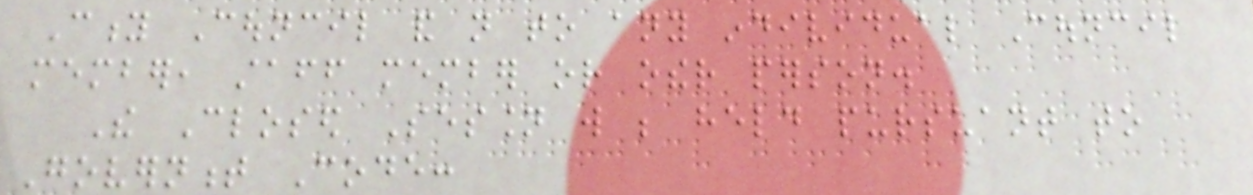City Council and not to any individual Council
member, staff member or other person.
The Closed Session will be held pursuant to
Government Code:
